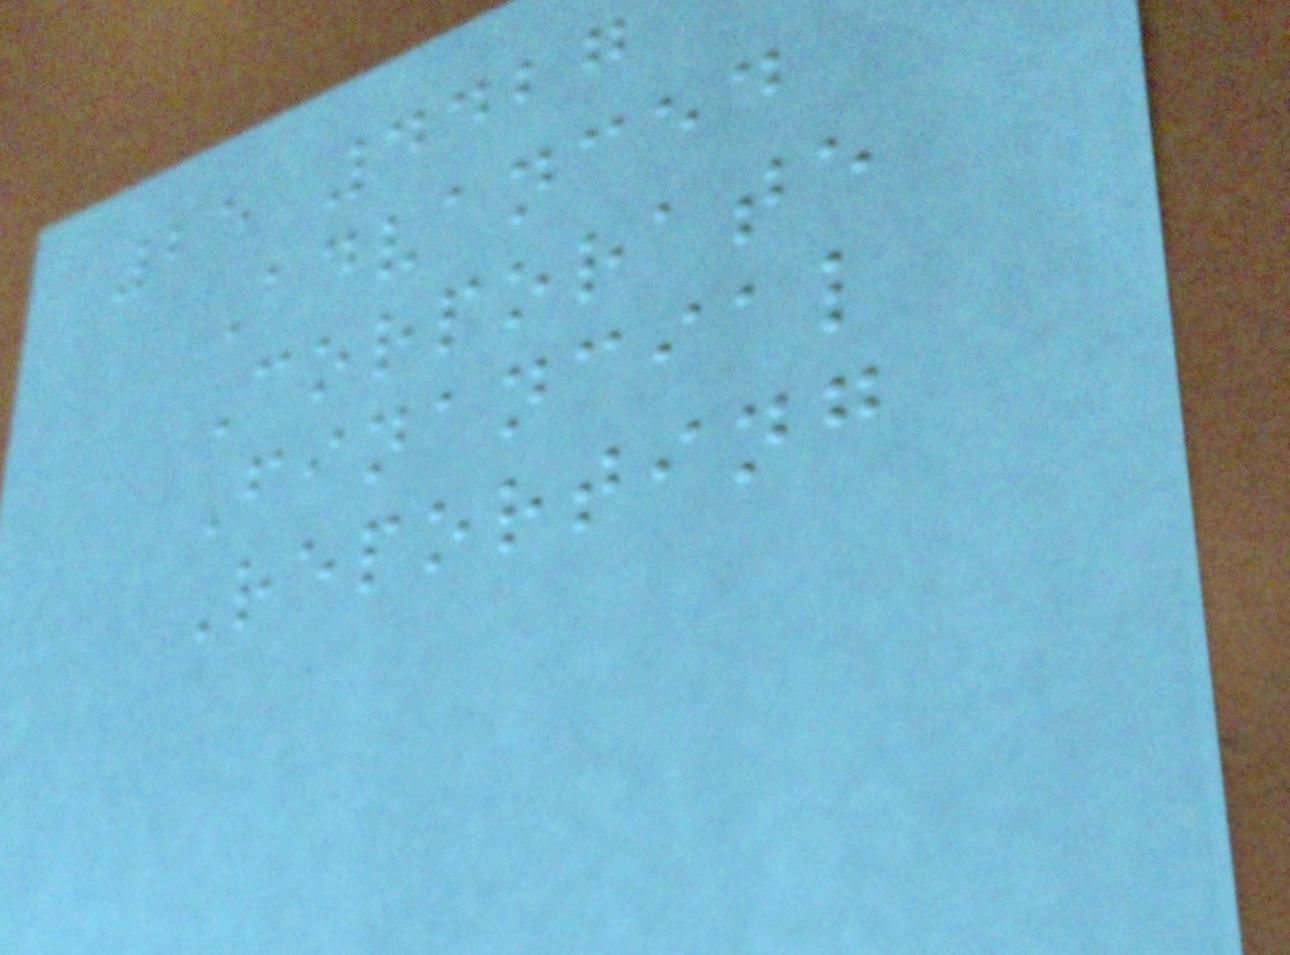25 4427
Advanced
Corporate
Financial
Reporting
